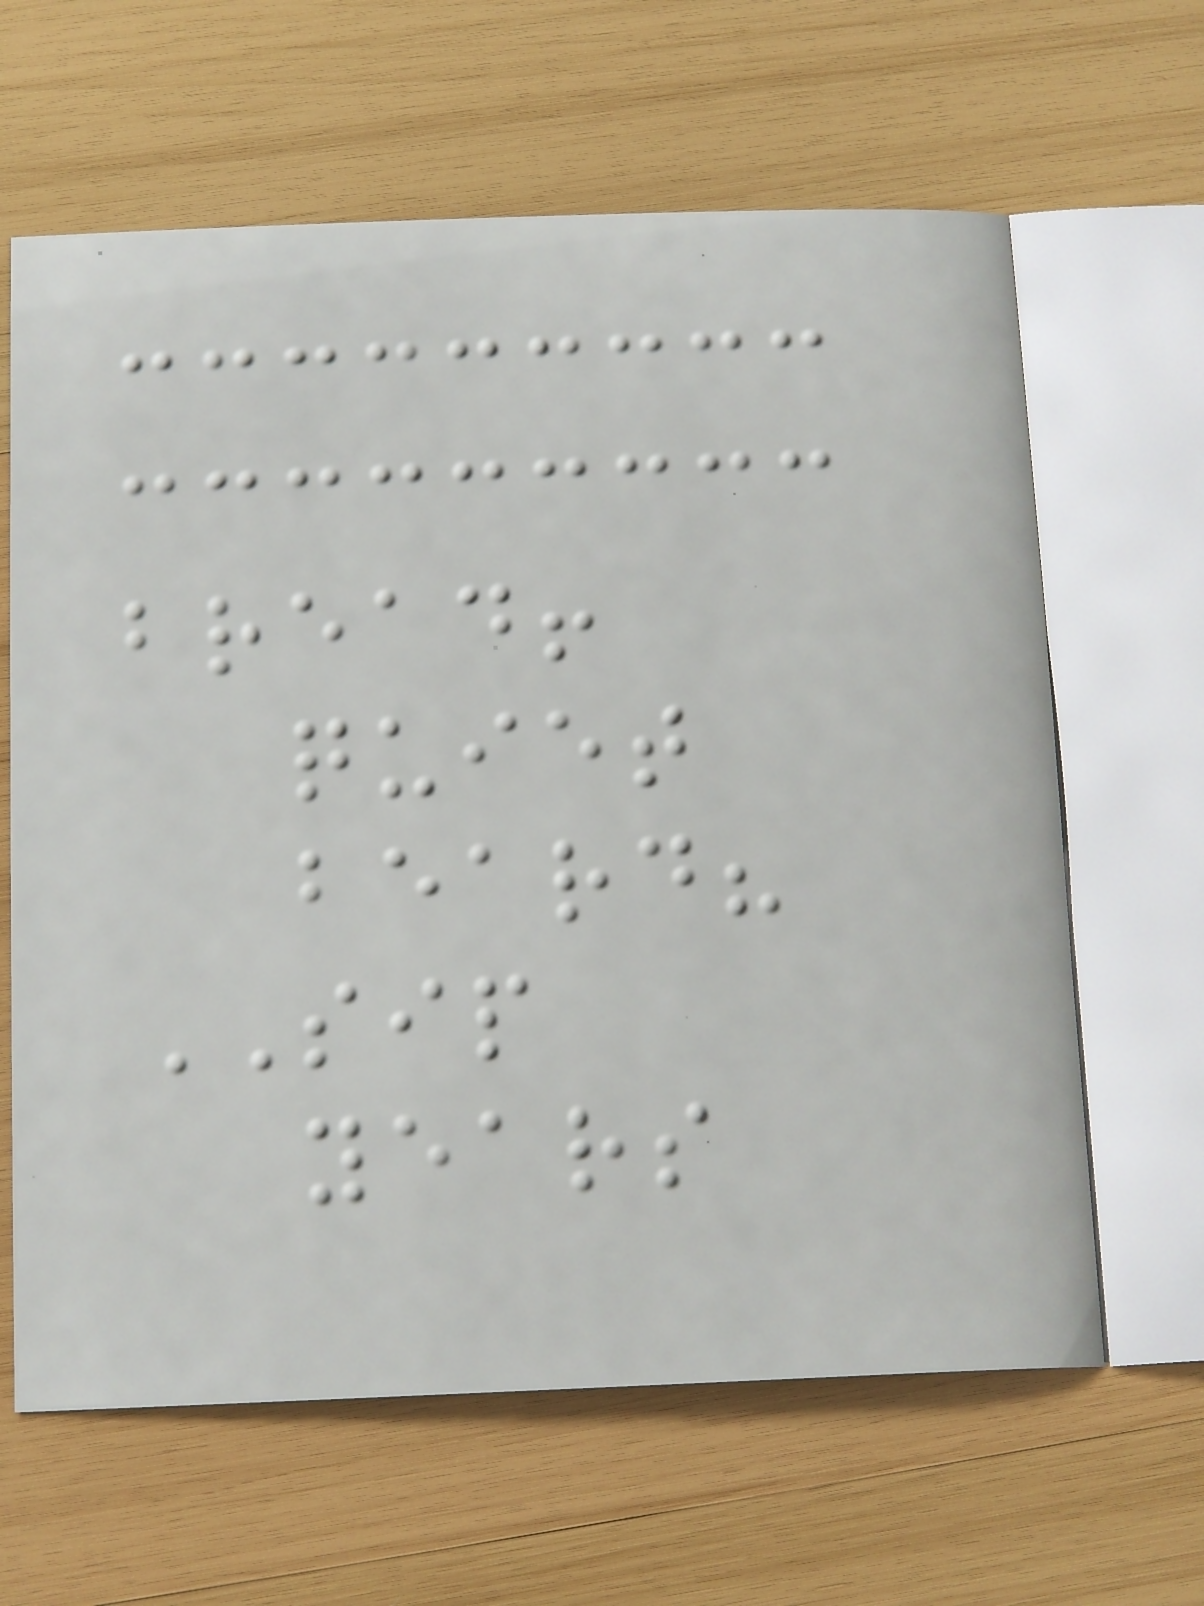bread!
quiet
beard?
SIP
years
